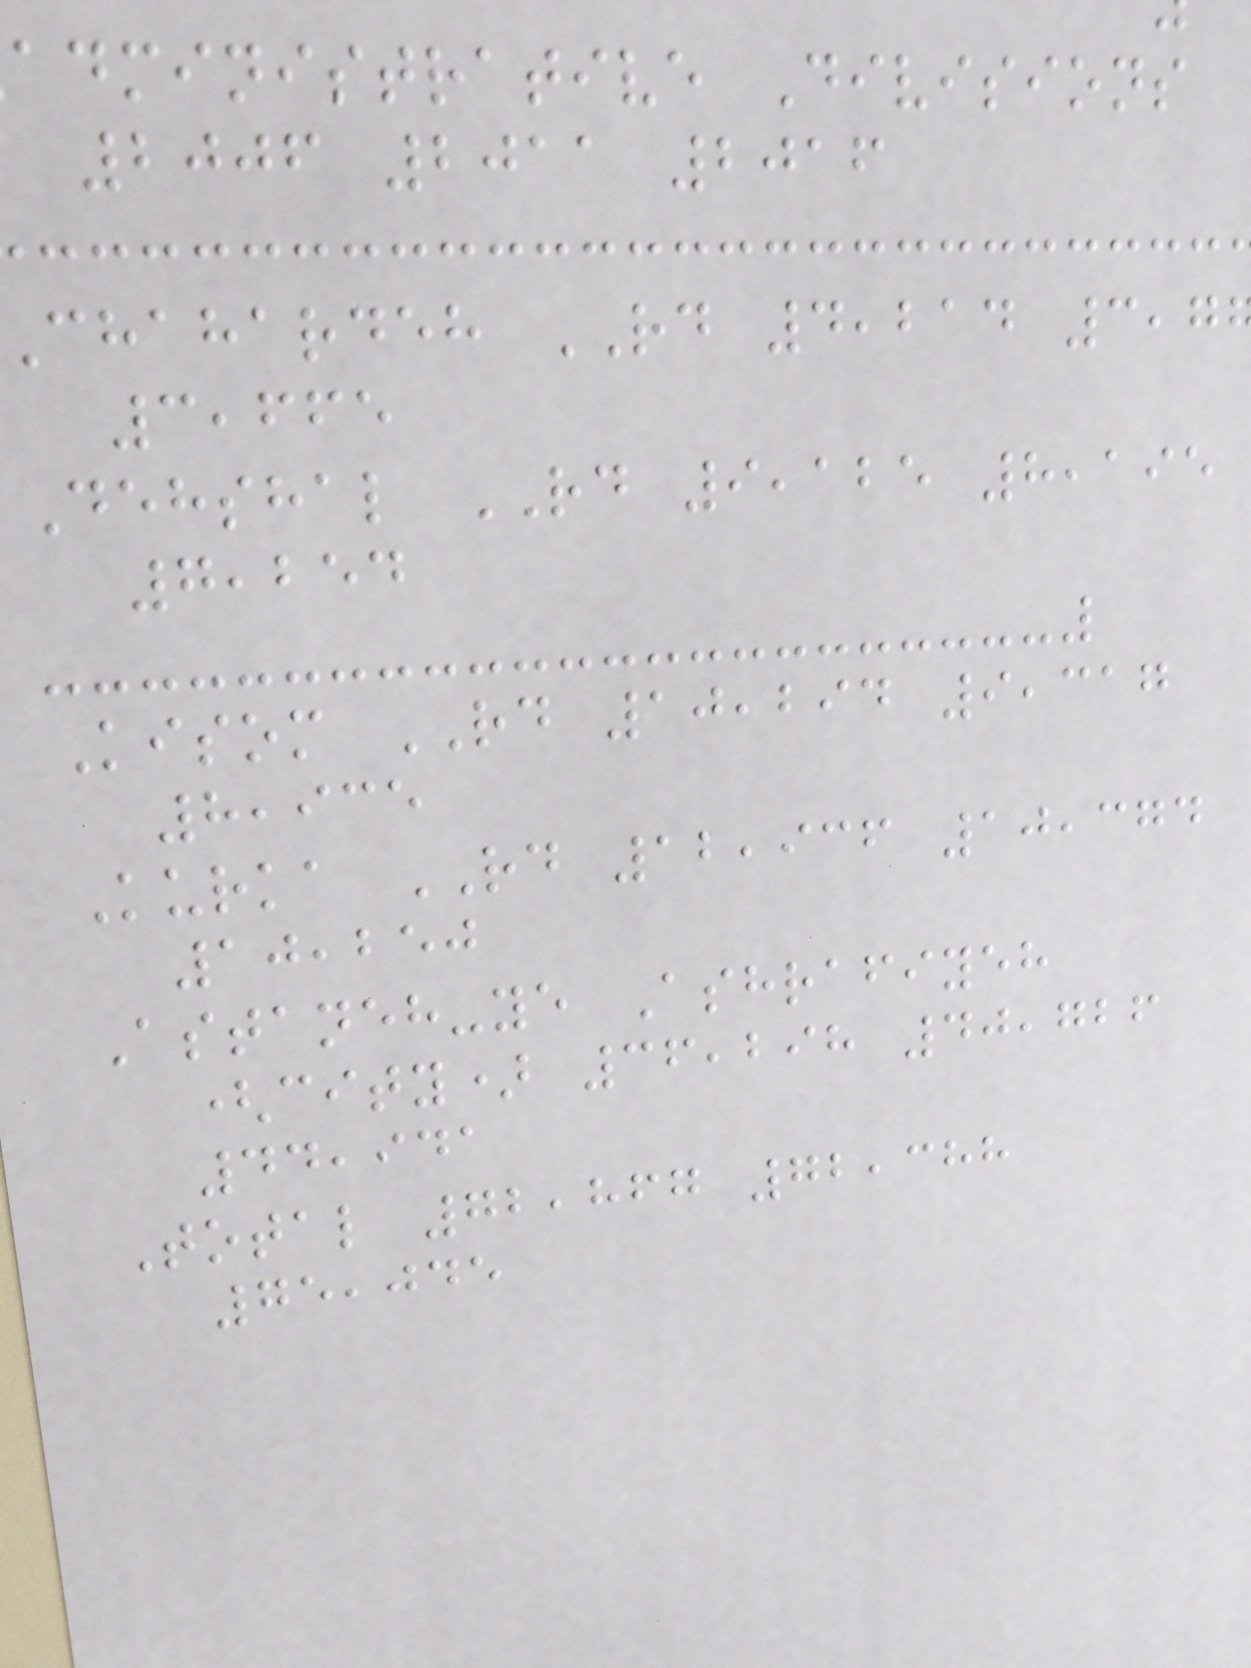administrative Divisions
2006 2011 2016
chahardeh RD 4,214 3,7
3,665
Dehshal RD 9,125 8,195
7,254
Kisom RD 10,294 9,317
8,935
Kurka RD 12,936 10,374
10,250
Astaneh-ye Ashrafiyeh
(city) 36,298 40,726
44,941
Total 72,867 72,388
75,045
